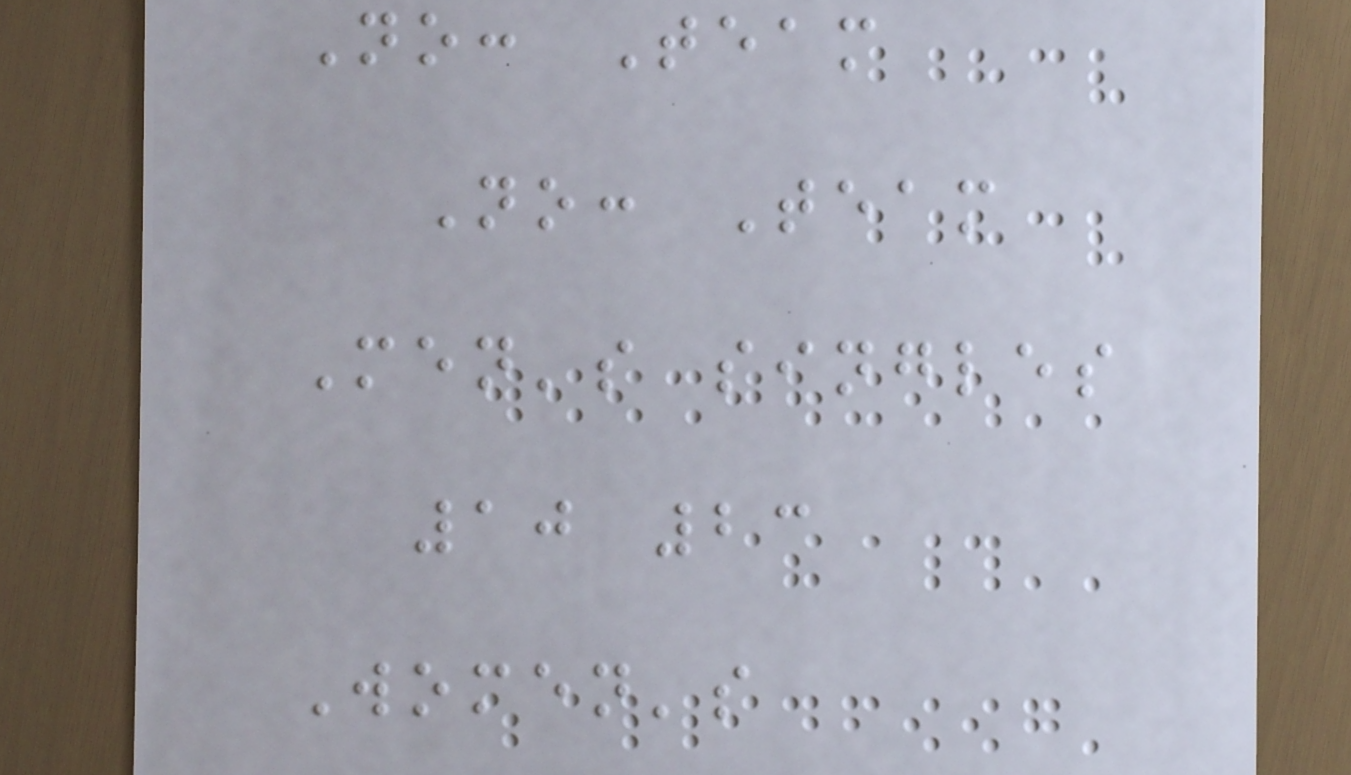No: Team
No: Team
Men's singles
10 23
Women's
